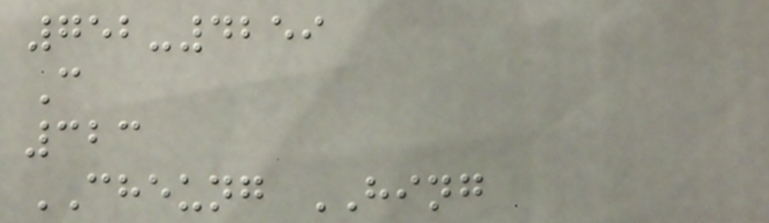752-4259
C
323
CHEUNG HING
